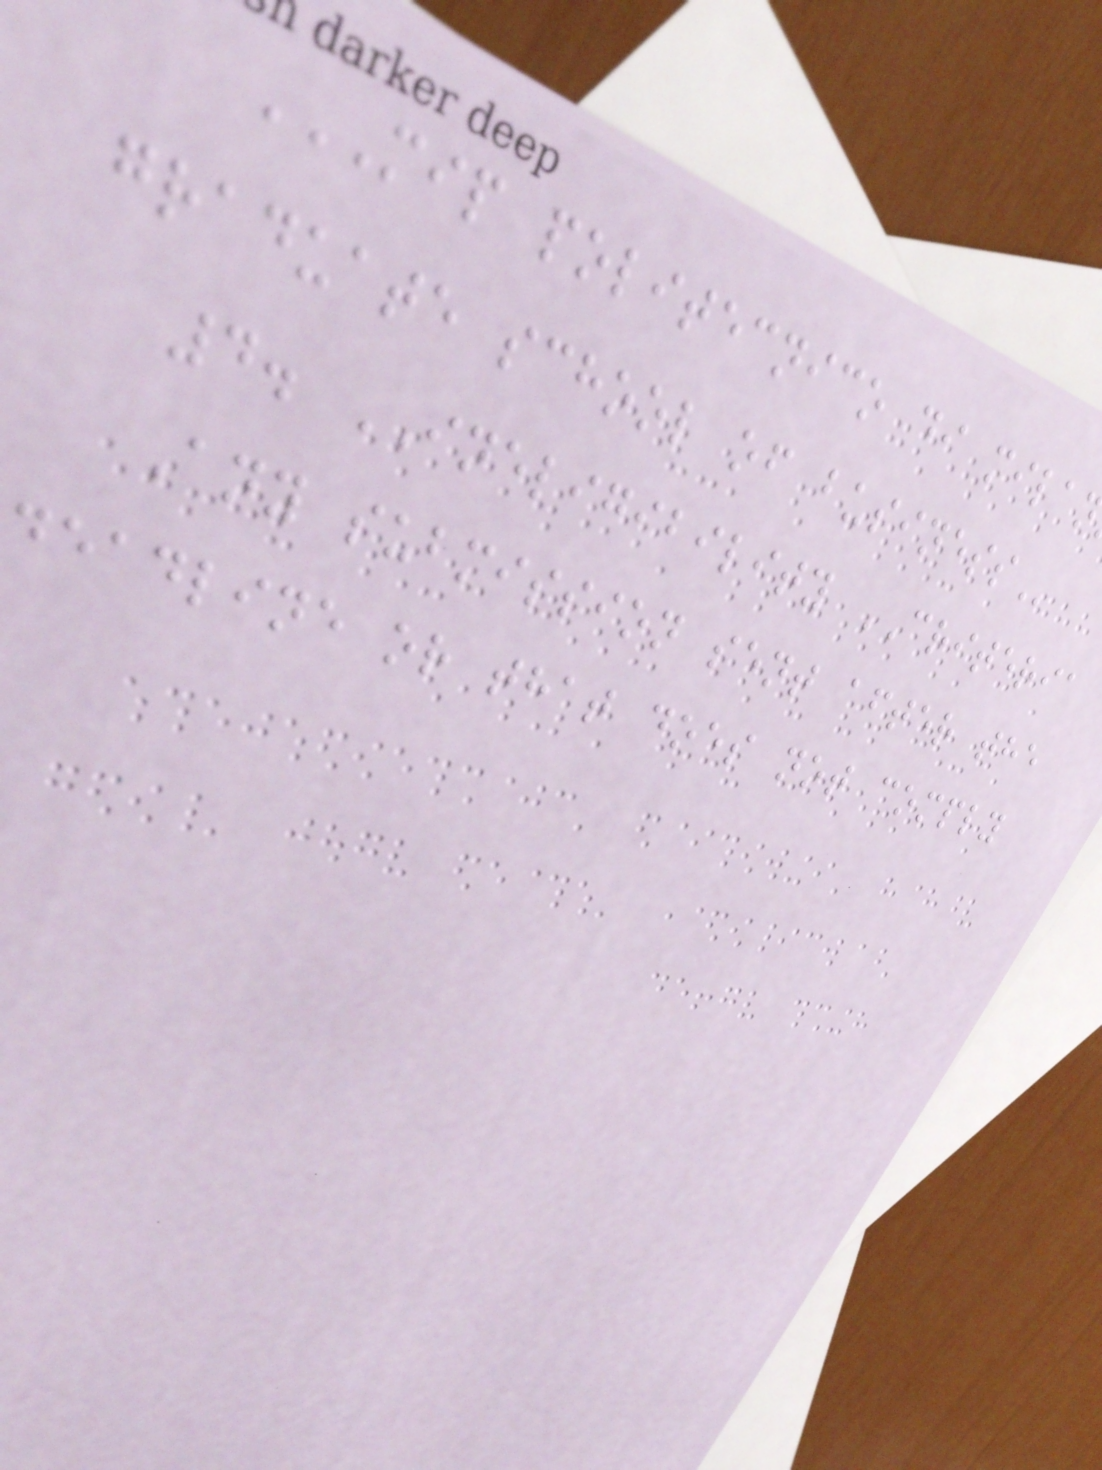graduate school of
4. INELIGIBILITY CRITERIA
Any submission sent after the
deadline or that does not comply
